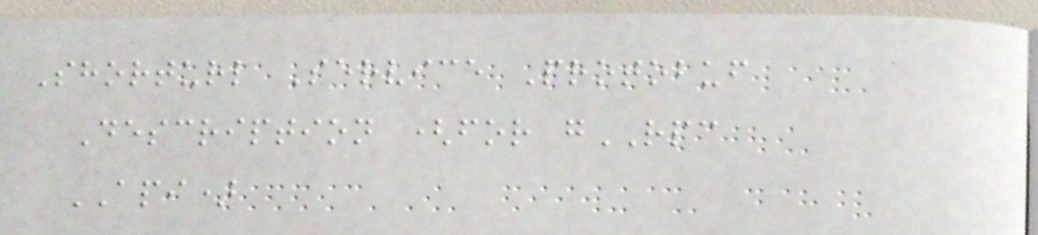Shorturl Service Protobuf
Description (for gRPC
API)
